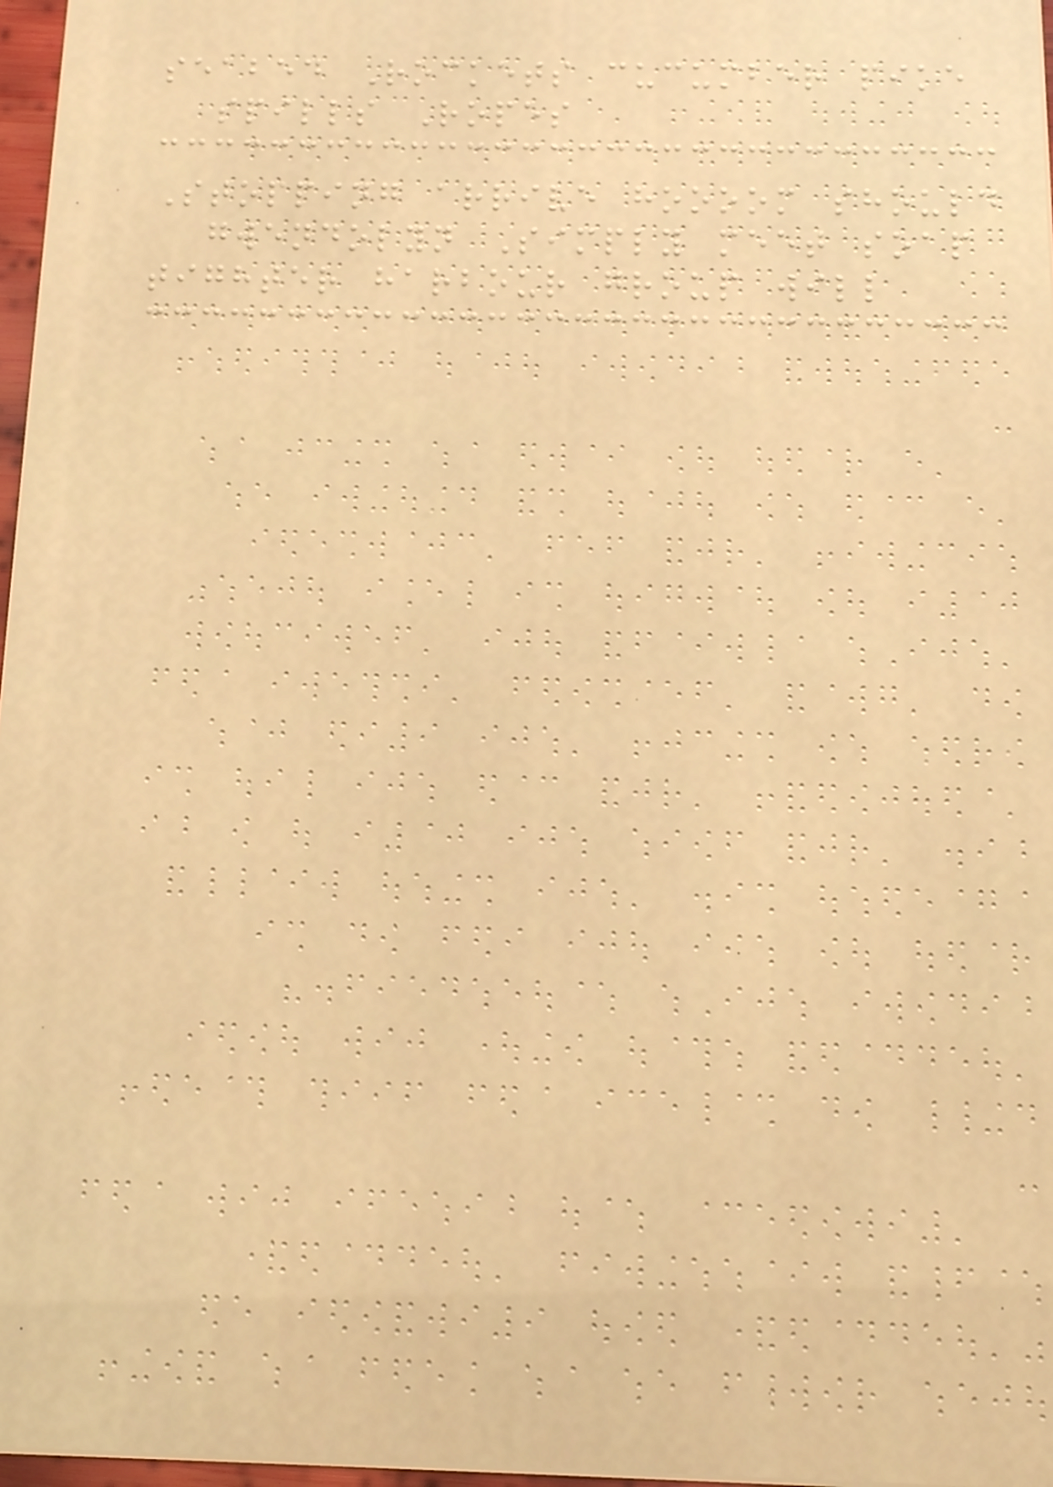seabed Rockets cucumber pike
spills Ropes
Stopping arrive hoooom should
gwendolyn Simply meet soap
tighter harbour group will
